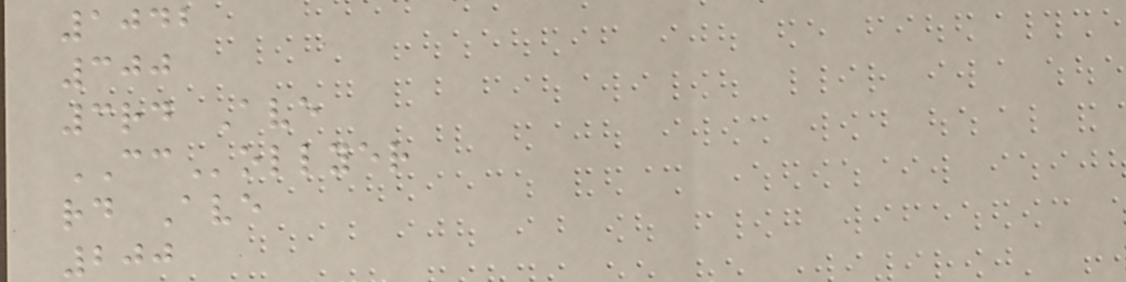1042
300
3rd Ave
CCollyer
rd Ave
200
